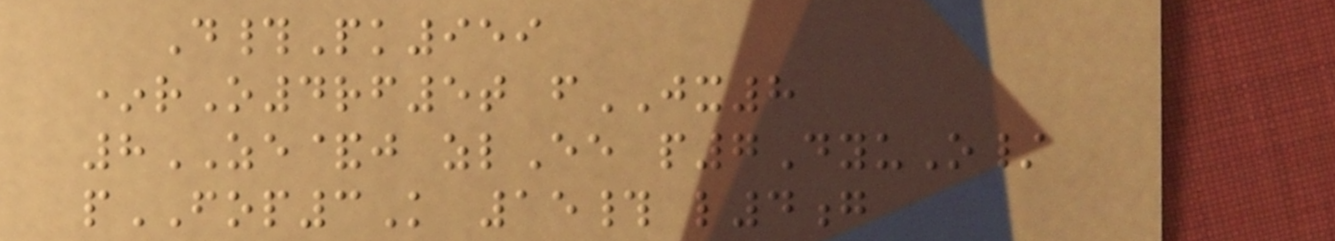D#Pk959
*rO4rf5t fJX8
8ZE&j zlEe p7DyuO/
pFOP3K 15# l4g
